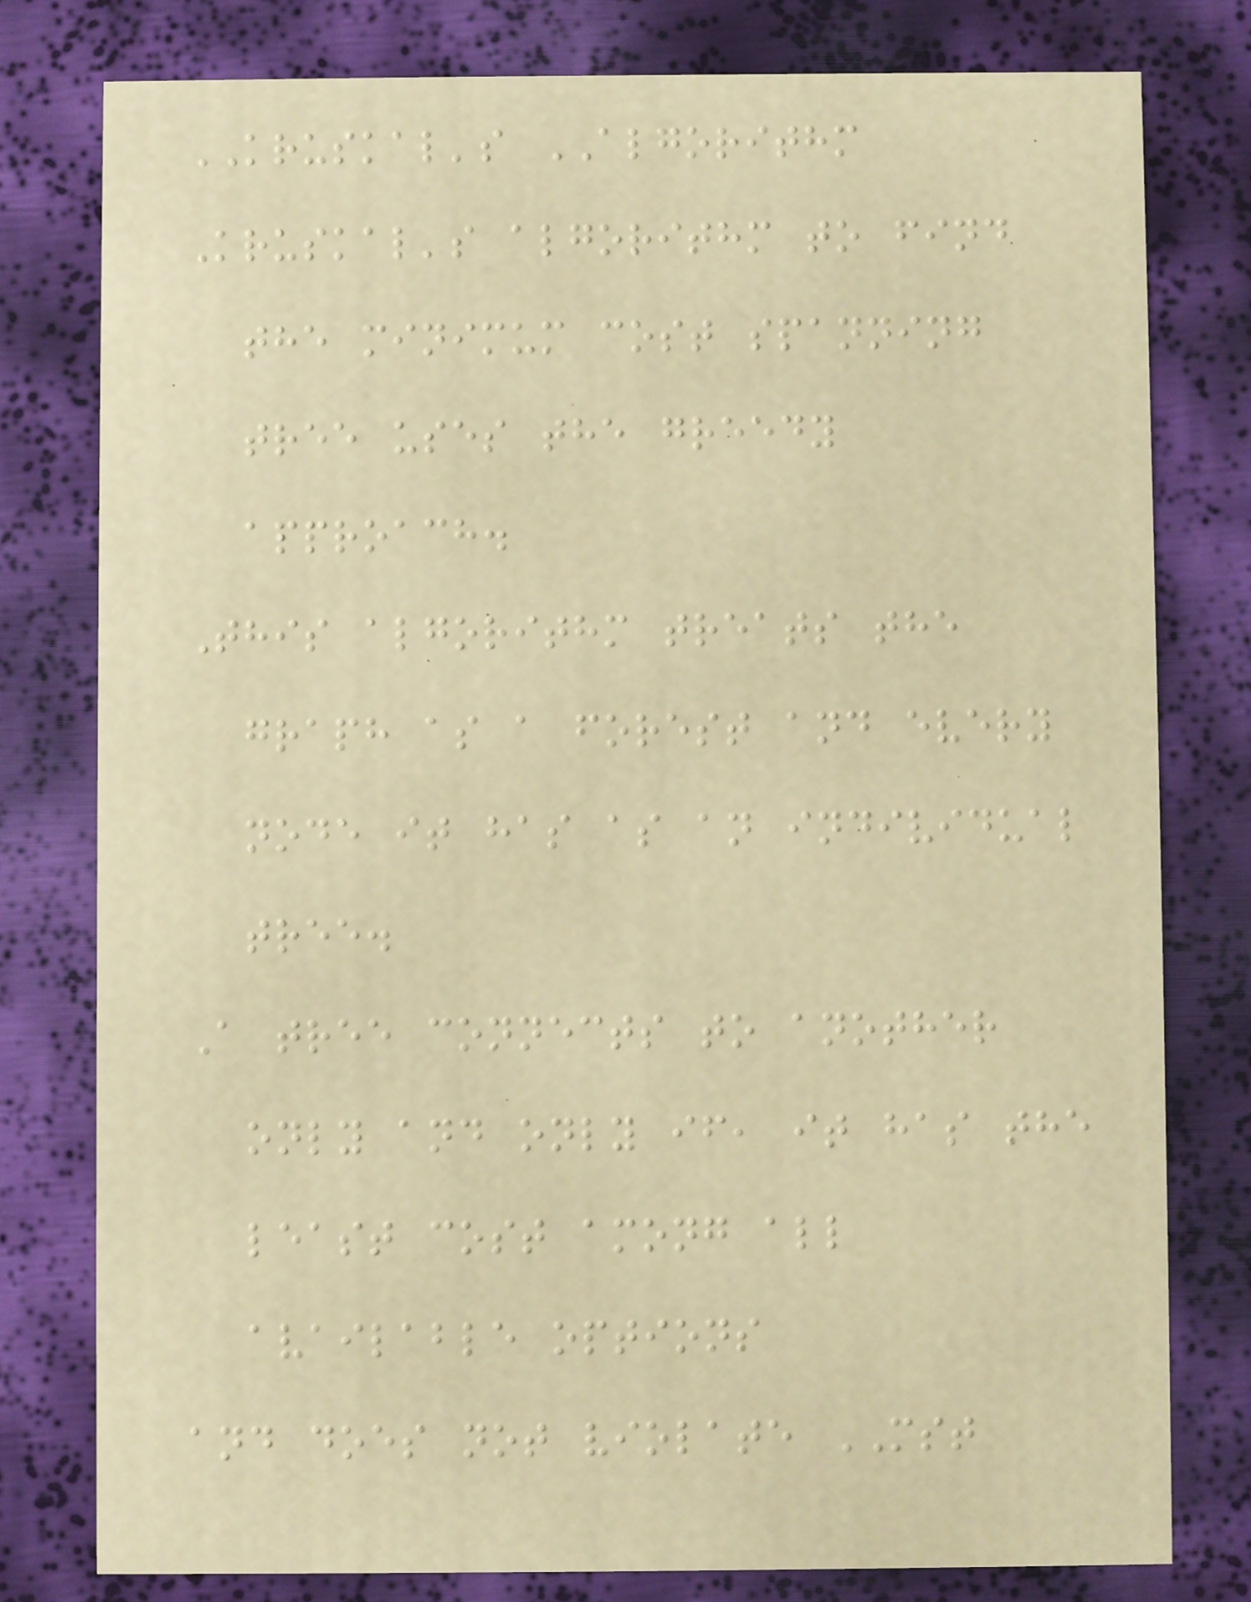KRUSKAL's ALGORITHM
Kruskal's algorithm to find
the minimum cost spanning
tree uses the greedy
approach.
This algorithm treats the
graph as a forest and every
node it has as an individual
tree.
A tree connects to another
only and only if, it has the
least cost among all
available options
and does not violate MST
